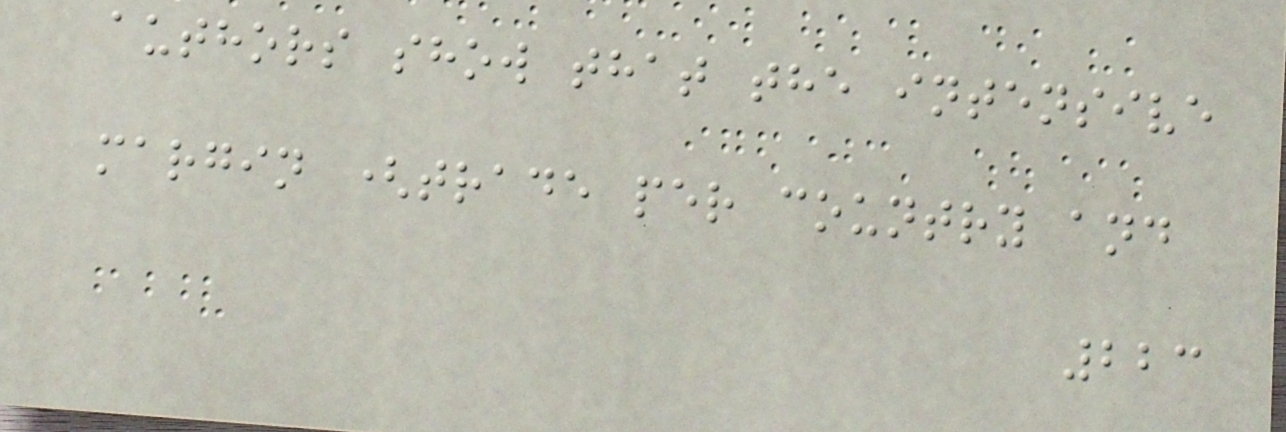authors show that the intensive
margin (trade per country and
223
